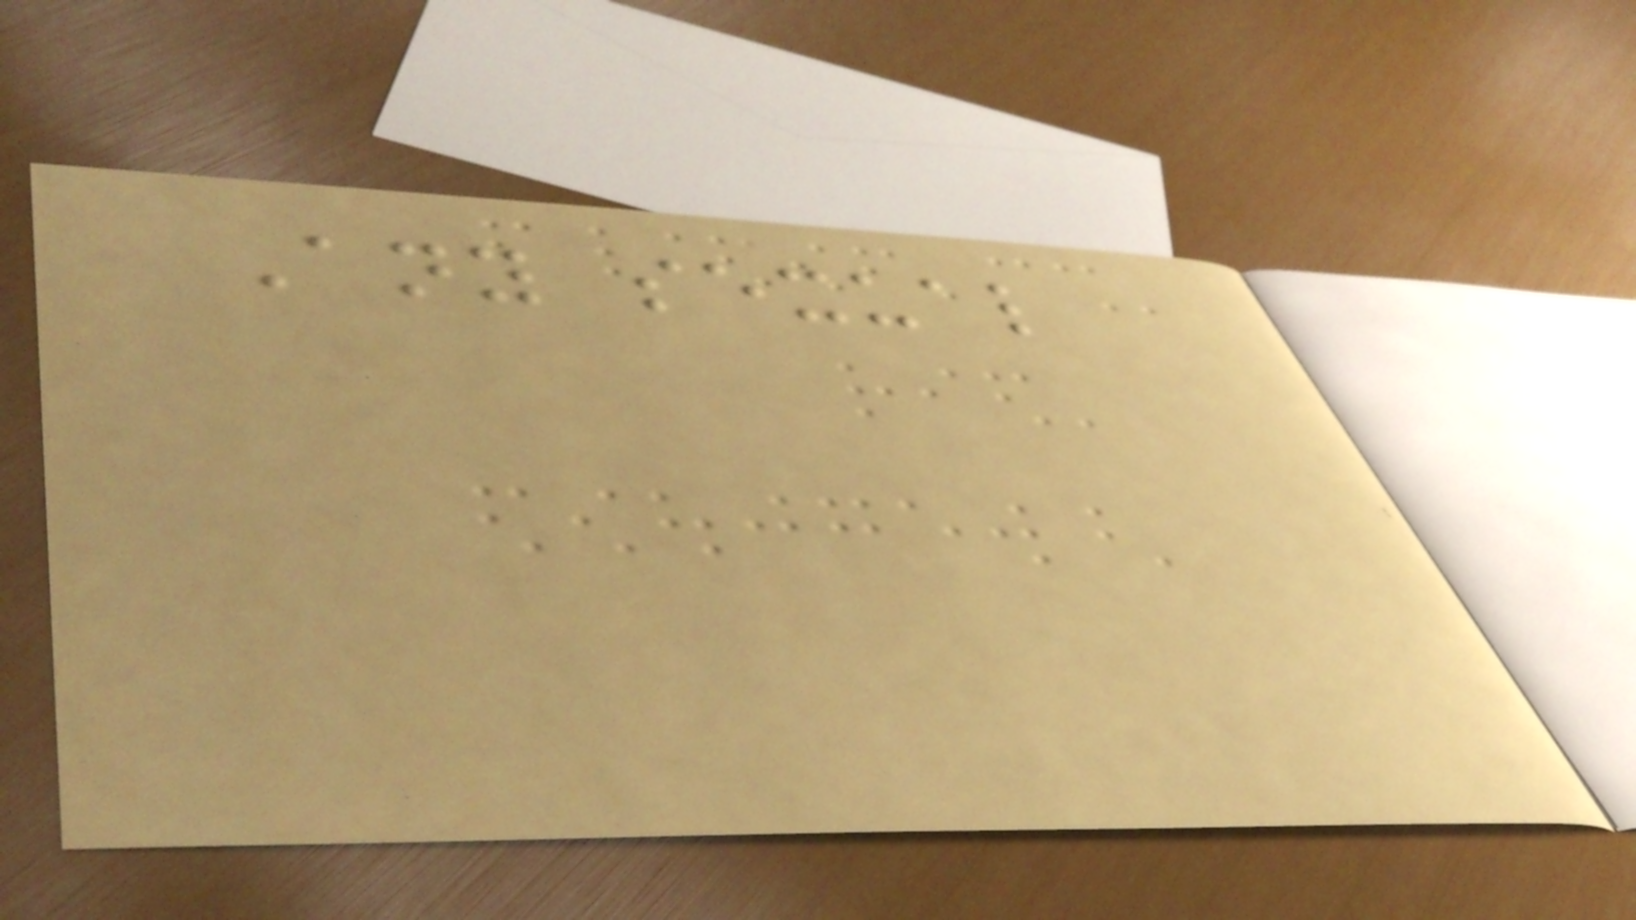Any sexual
